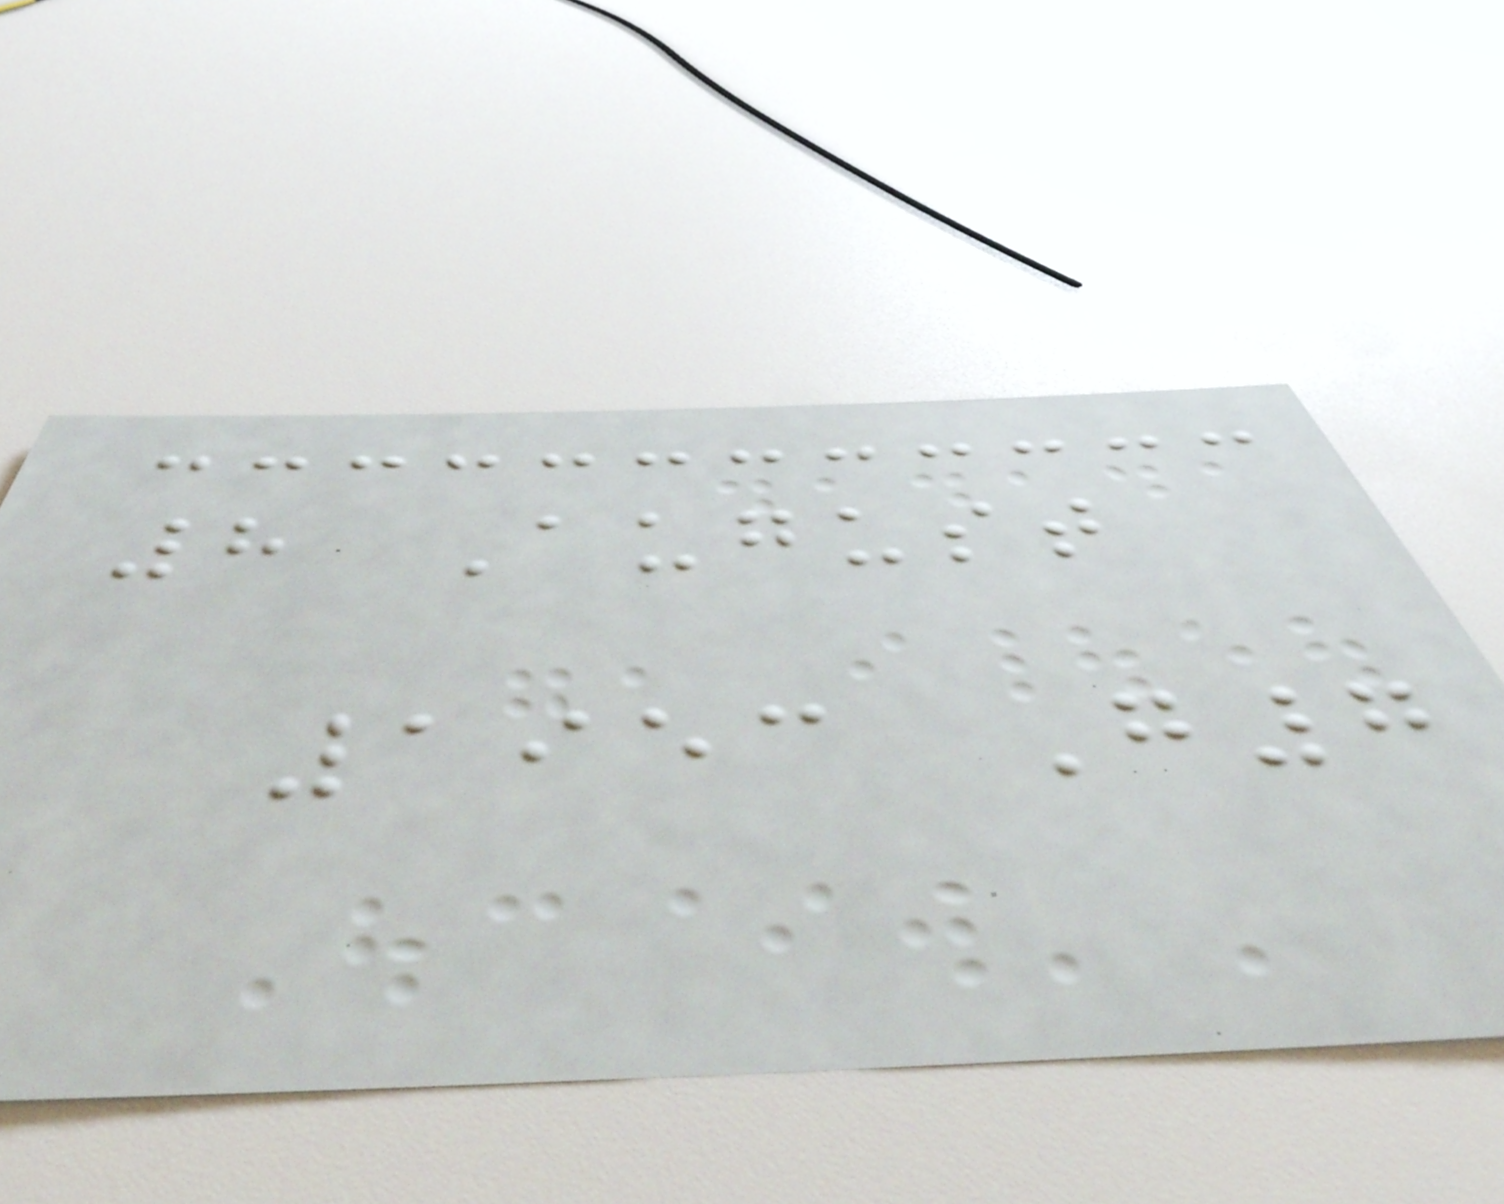8 August
1953 G7
